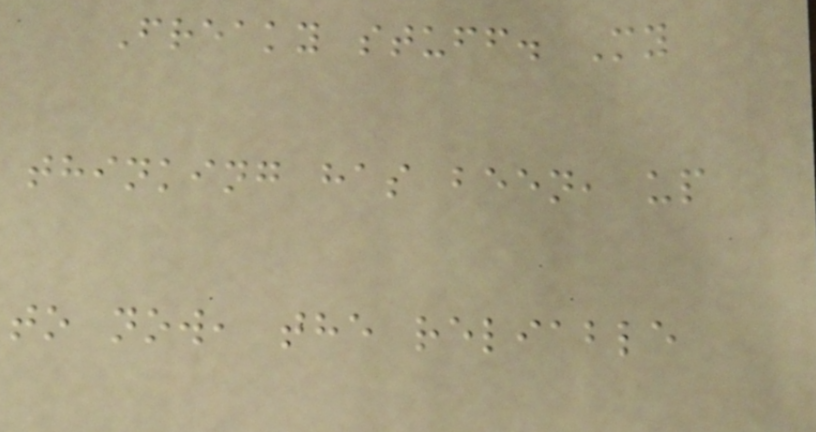Freaky stuff. My
thinking has been, up
to now, the reliable
